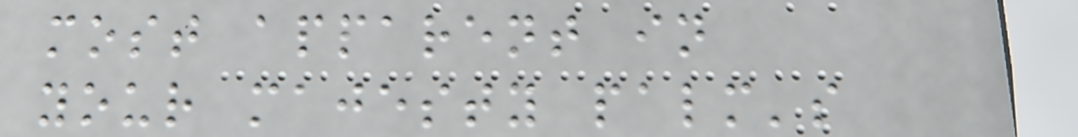most apparent in
your majesty palm's
